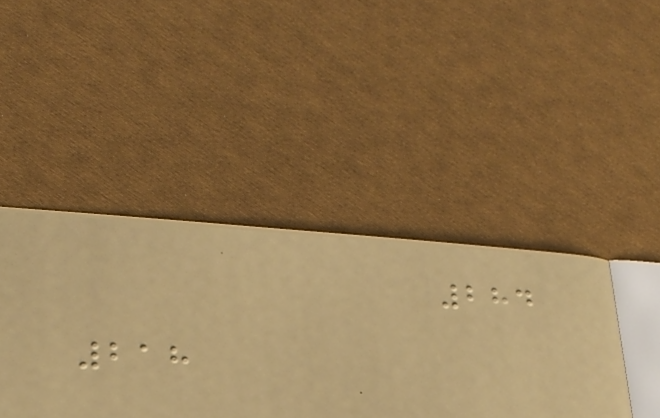284
218
